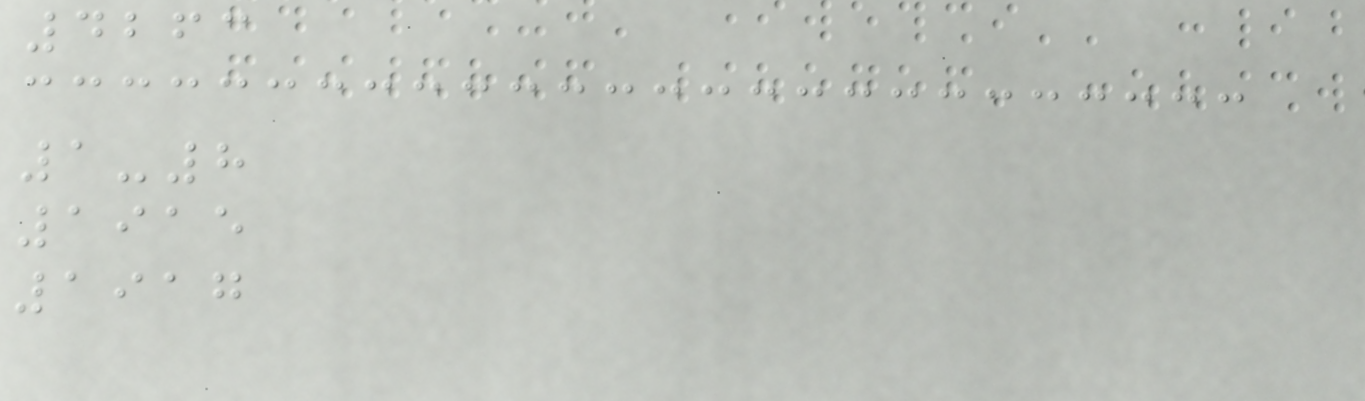4263
1-8
1915
1917
